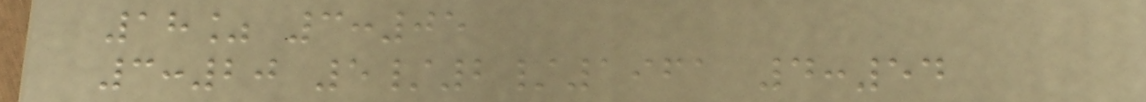18% 3:05
3:20 5/2/1961 4:54
